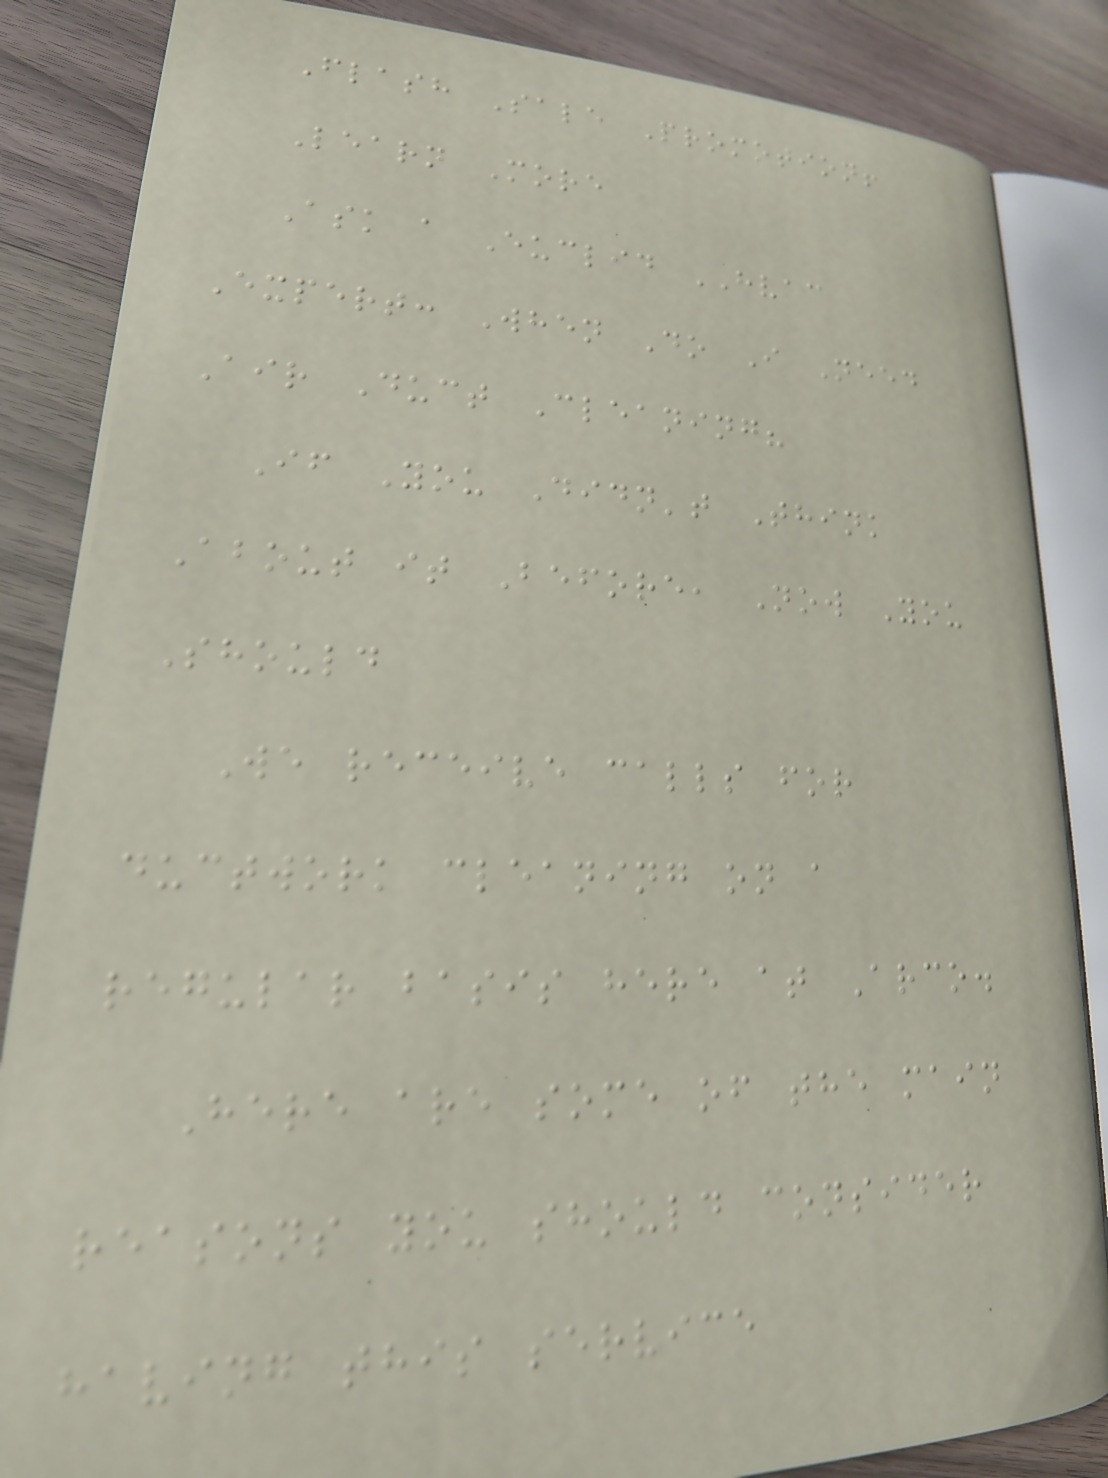Flash Sale Promotion!
Learn More
Ask a Euclid HVAC
Expert: When Do I Need
Air Duct Cleaning?
If You Didn't Think
About it Before, Now You
Should
We receive calls for
ductwork cleaning on a
regular basis here at Arco.
Here are some of the main
reasons you should consider
having this service
